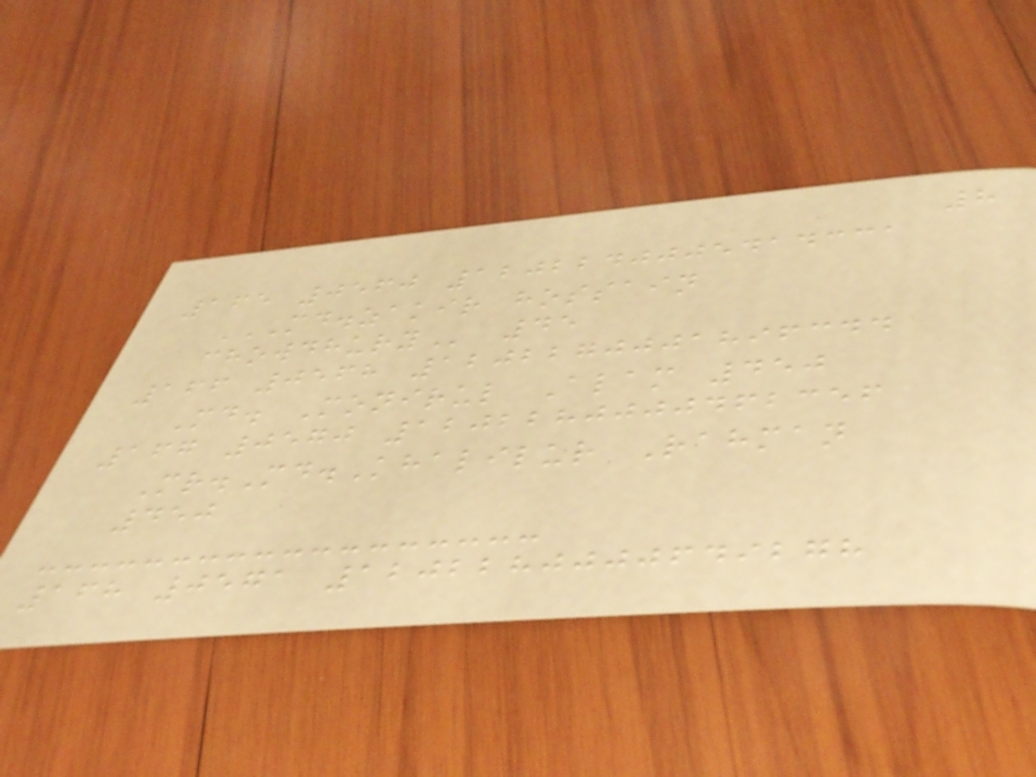8
165 0560 1202240005414331
MD.ZAKIR HOSSAIN
CHOWDHURY 45
166 0568 1202270001896344
Md. Monirul Alam 450
167 0570 1202280000462356
Mr.Md.Khalilur Rahman
450
168 0571 1202280000649278
